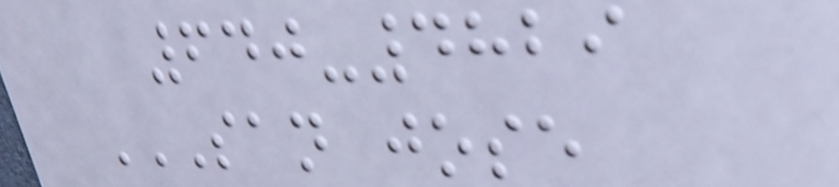640-4829
SAN JOSE
